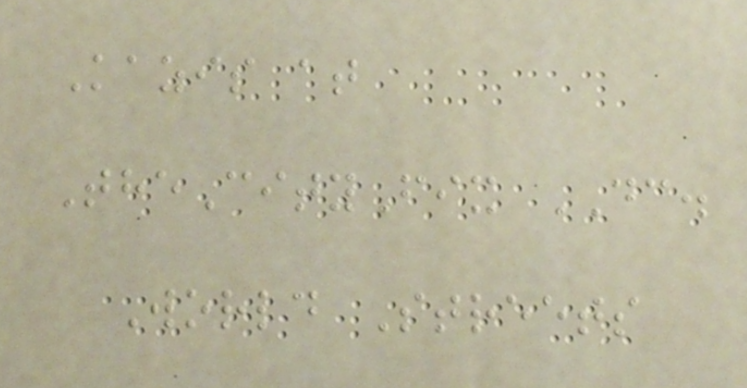Kazis at
TheCityFix DC.
World Streets
